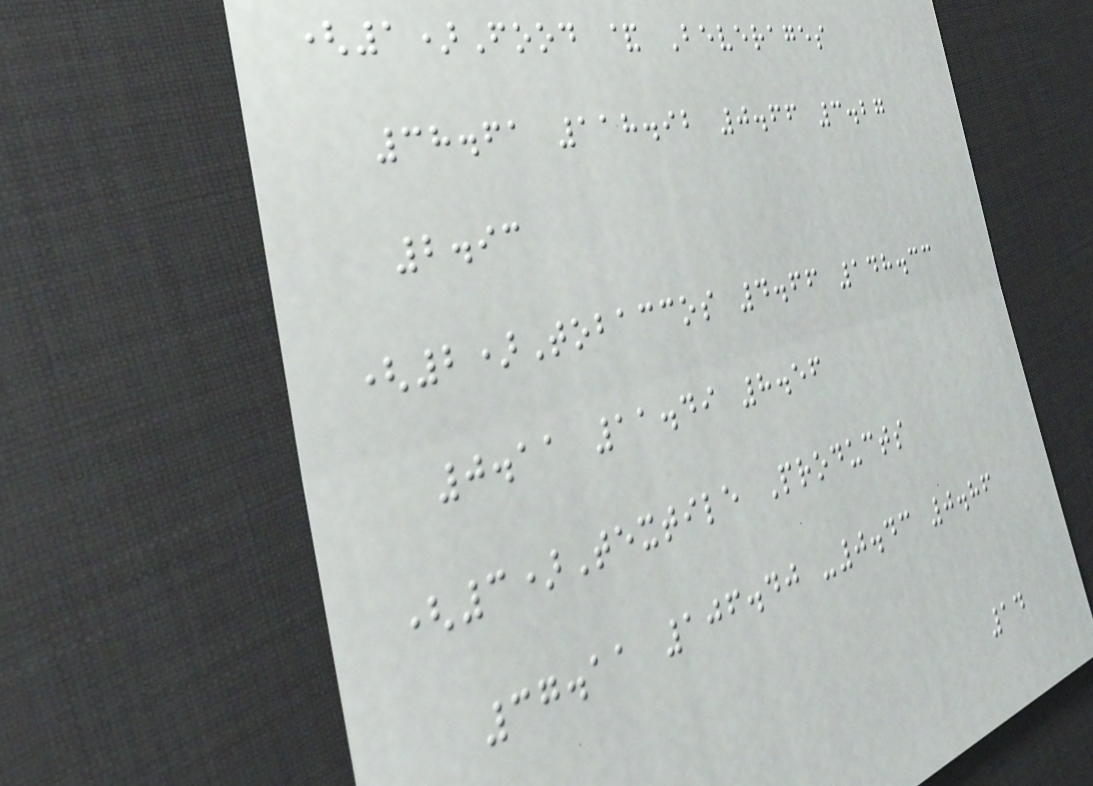(1)Food & Beverages
38.61 118.92 0.66 3.27
2.93
(2)Tobaccos 4.66 148.33
0.11 11.49 8.56
(3)Textile Products
37.11 106.40 -0.43 0.86
14
